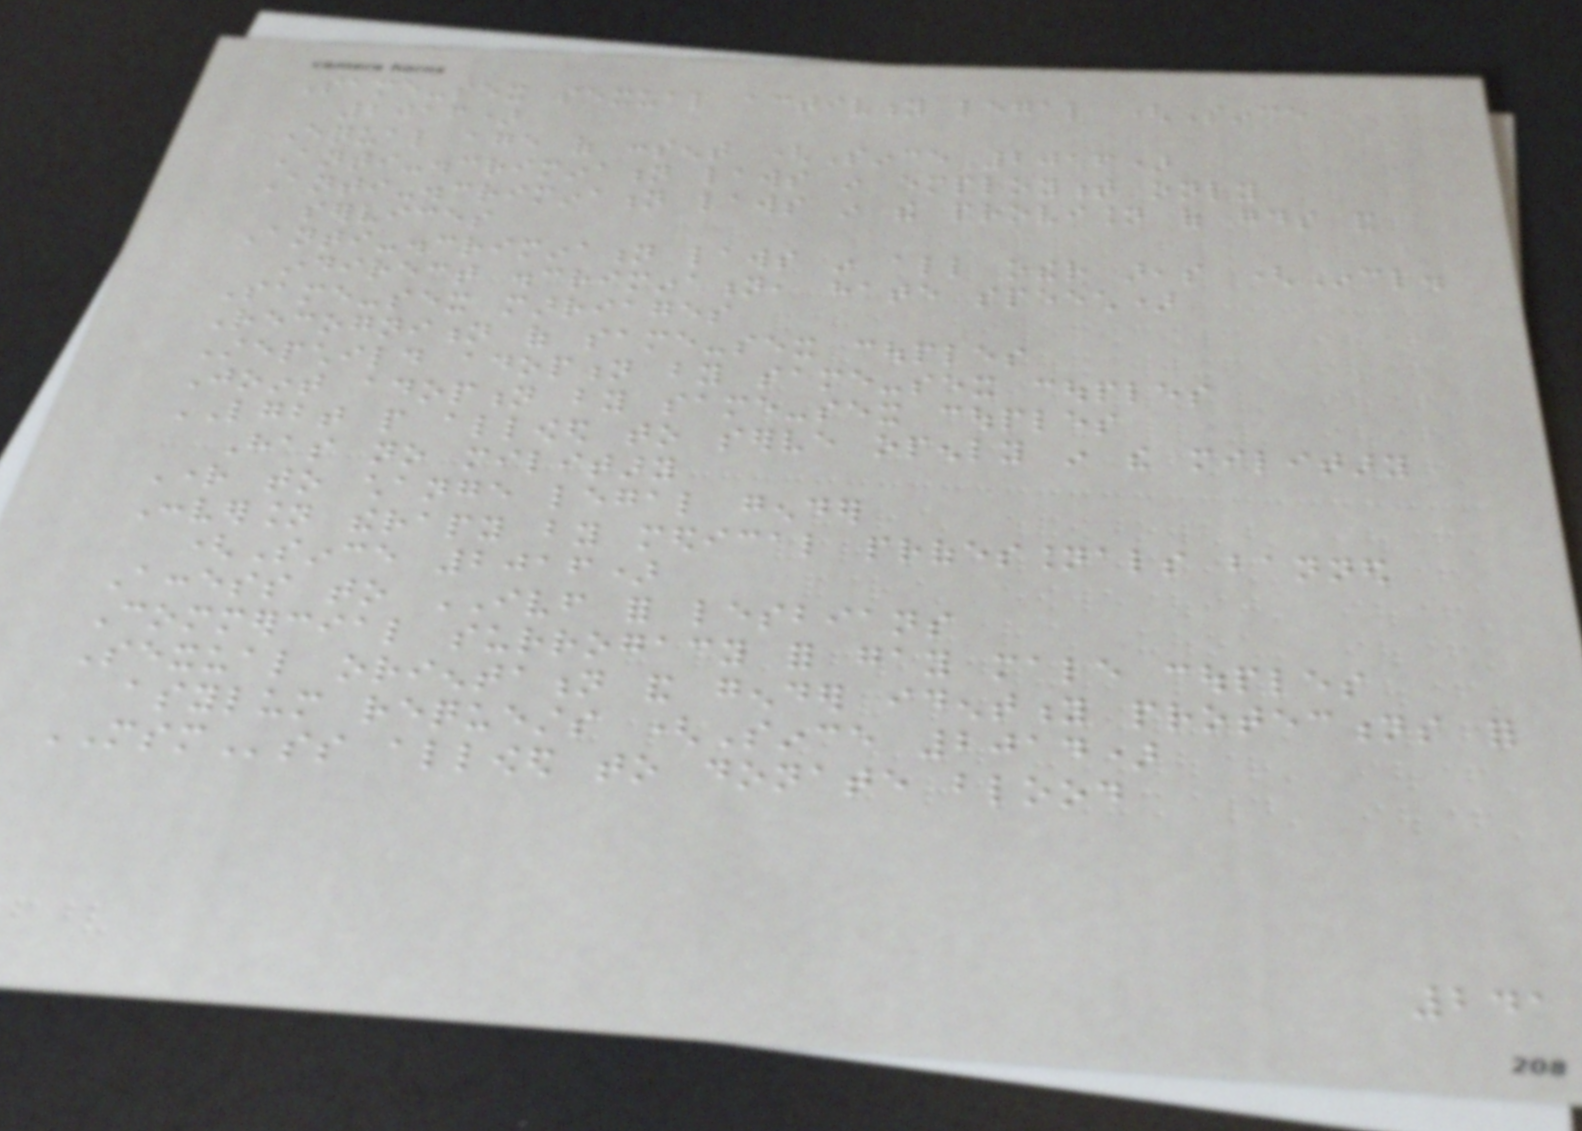Same-sex sexual activity legal (Since
2016)
Equal age of consent (Since 2016)
Anti-discrimination laws in employment only
Anti-discrimination laws in the provision of goods and
services
Anti-discrimination laws in all other areas (Incl.
indirect discrimination, hate speech)
Same-sex marriages
Recognition of same-sex couples
Stepchild adoption by same-sex couples
Joint adoption by same-sex couples
LGBT people allowed to serve openly in the military
Has no military
Right to change legal gender
Conversion therapy by medical professionals banned
(Since 2016)
Access to IVF for lesbians
Commercial surrogacy for gay male couples
Sexual orientation and gender identity protections for
asylum requests (Since 2014)
MSMss allowed to donate blood
241
